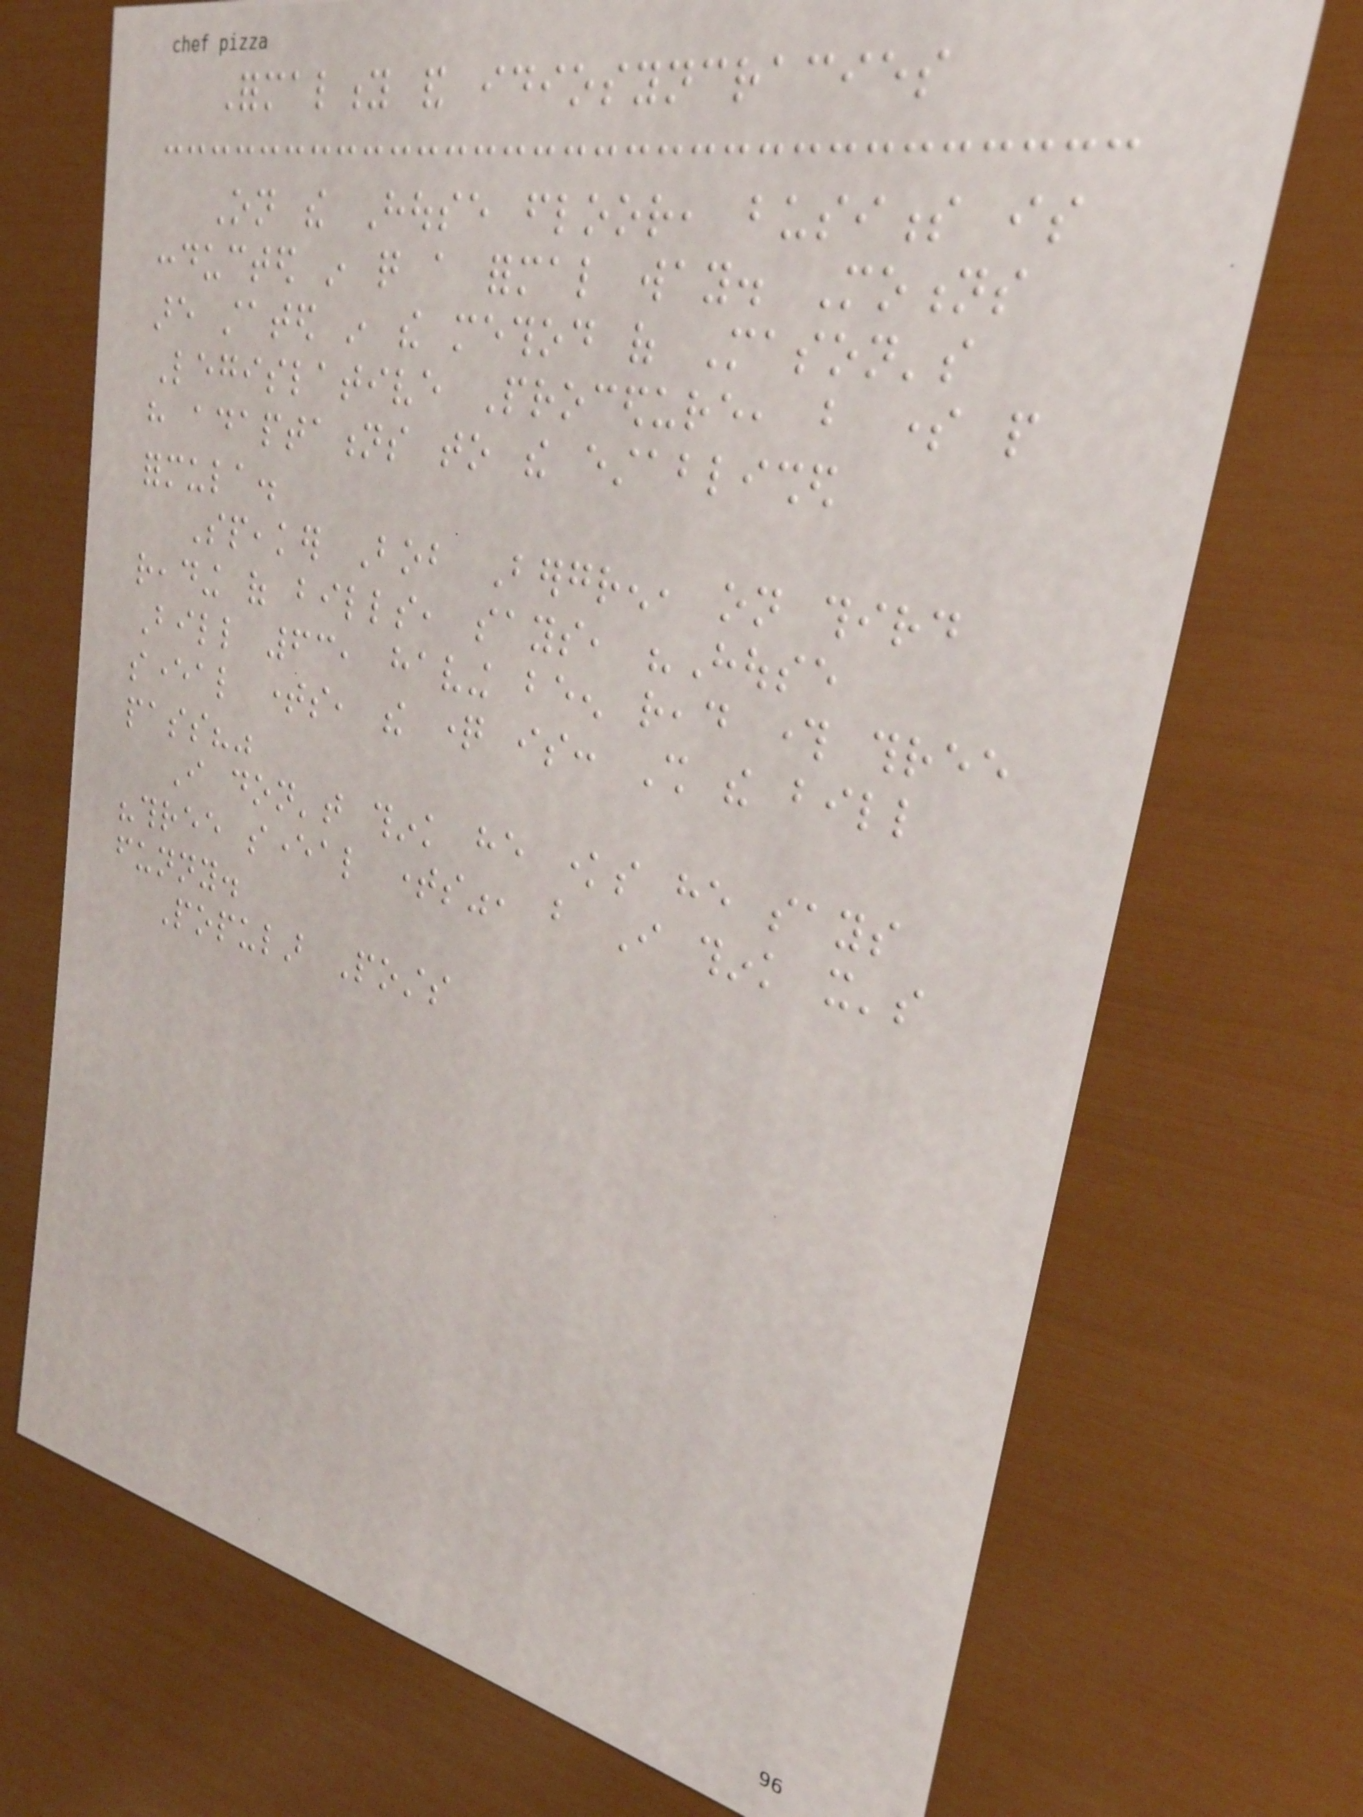Formality and idiosyncracies
On the House floor, business is
conducted in quite a formal way. Motions
are stated in the method of Mason's
Legislative Procedure, but some people
have adaptations to the established
formula.
Speaker Bob Bergren, on third
reading of bills, says, "House
Bill 63, having been read through three
several times, the question is: Shall the bill
pass?"
I don't think he knows he says
"three several times", but I think it's
funny.
Popular Posts
